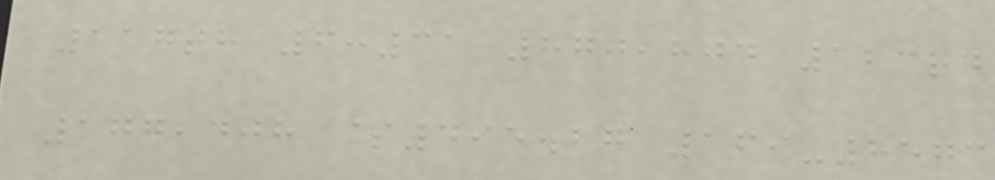117th 6:31 870,804 123rd
177,408 $495.27 169-8573
